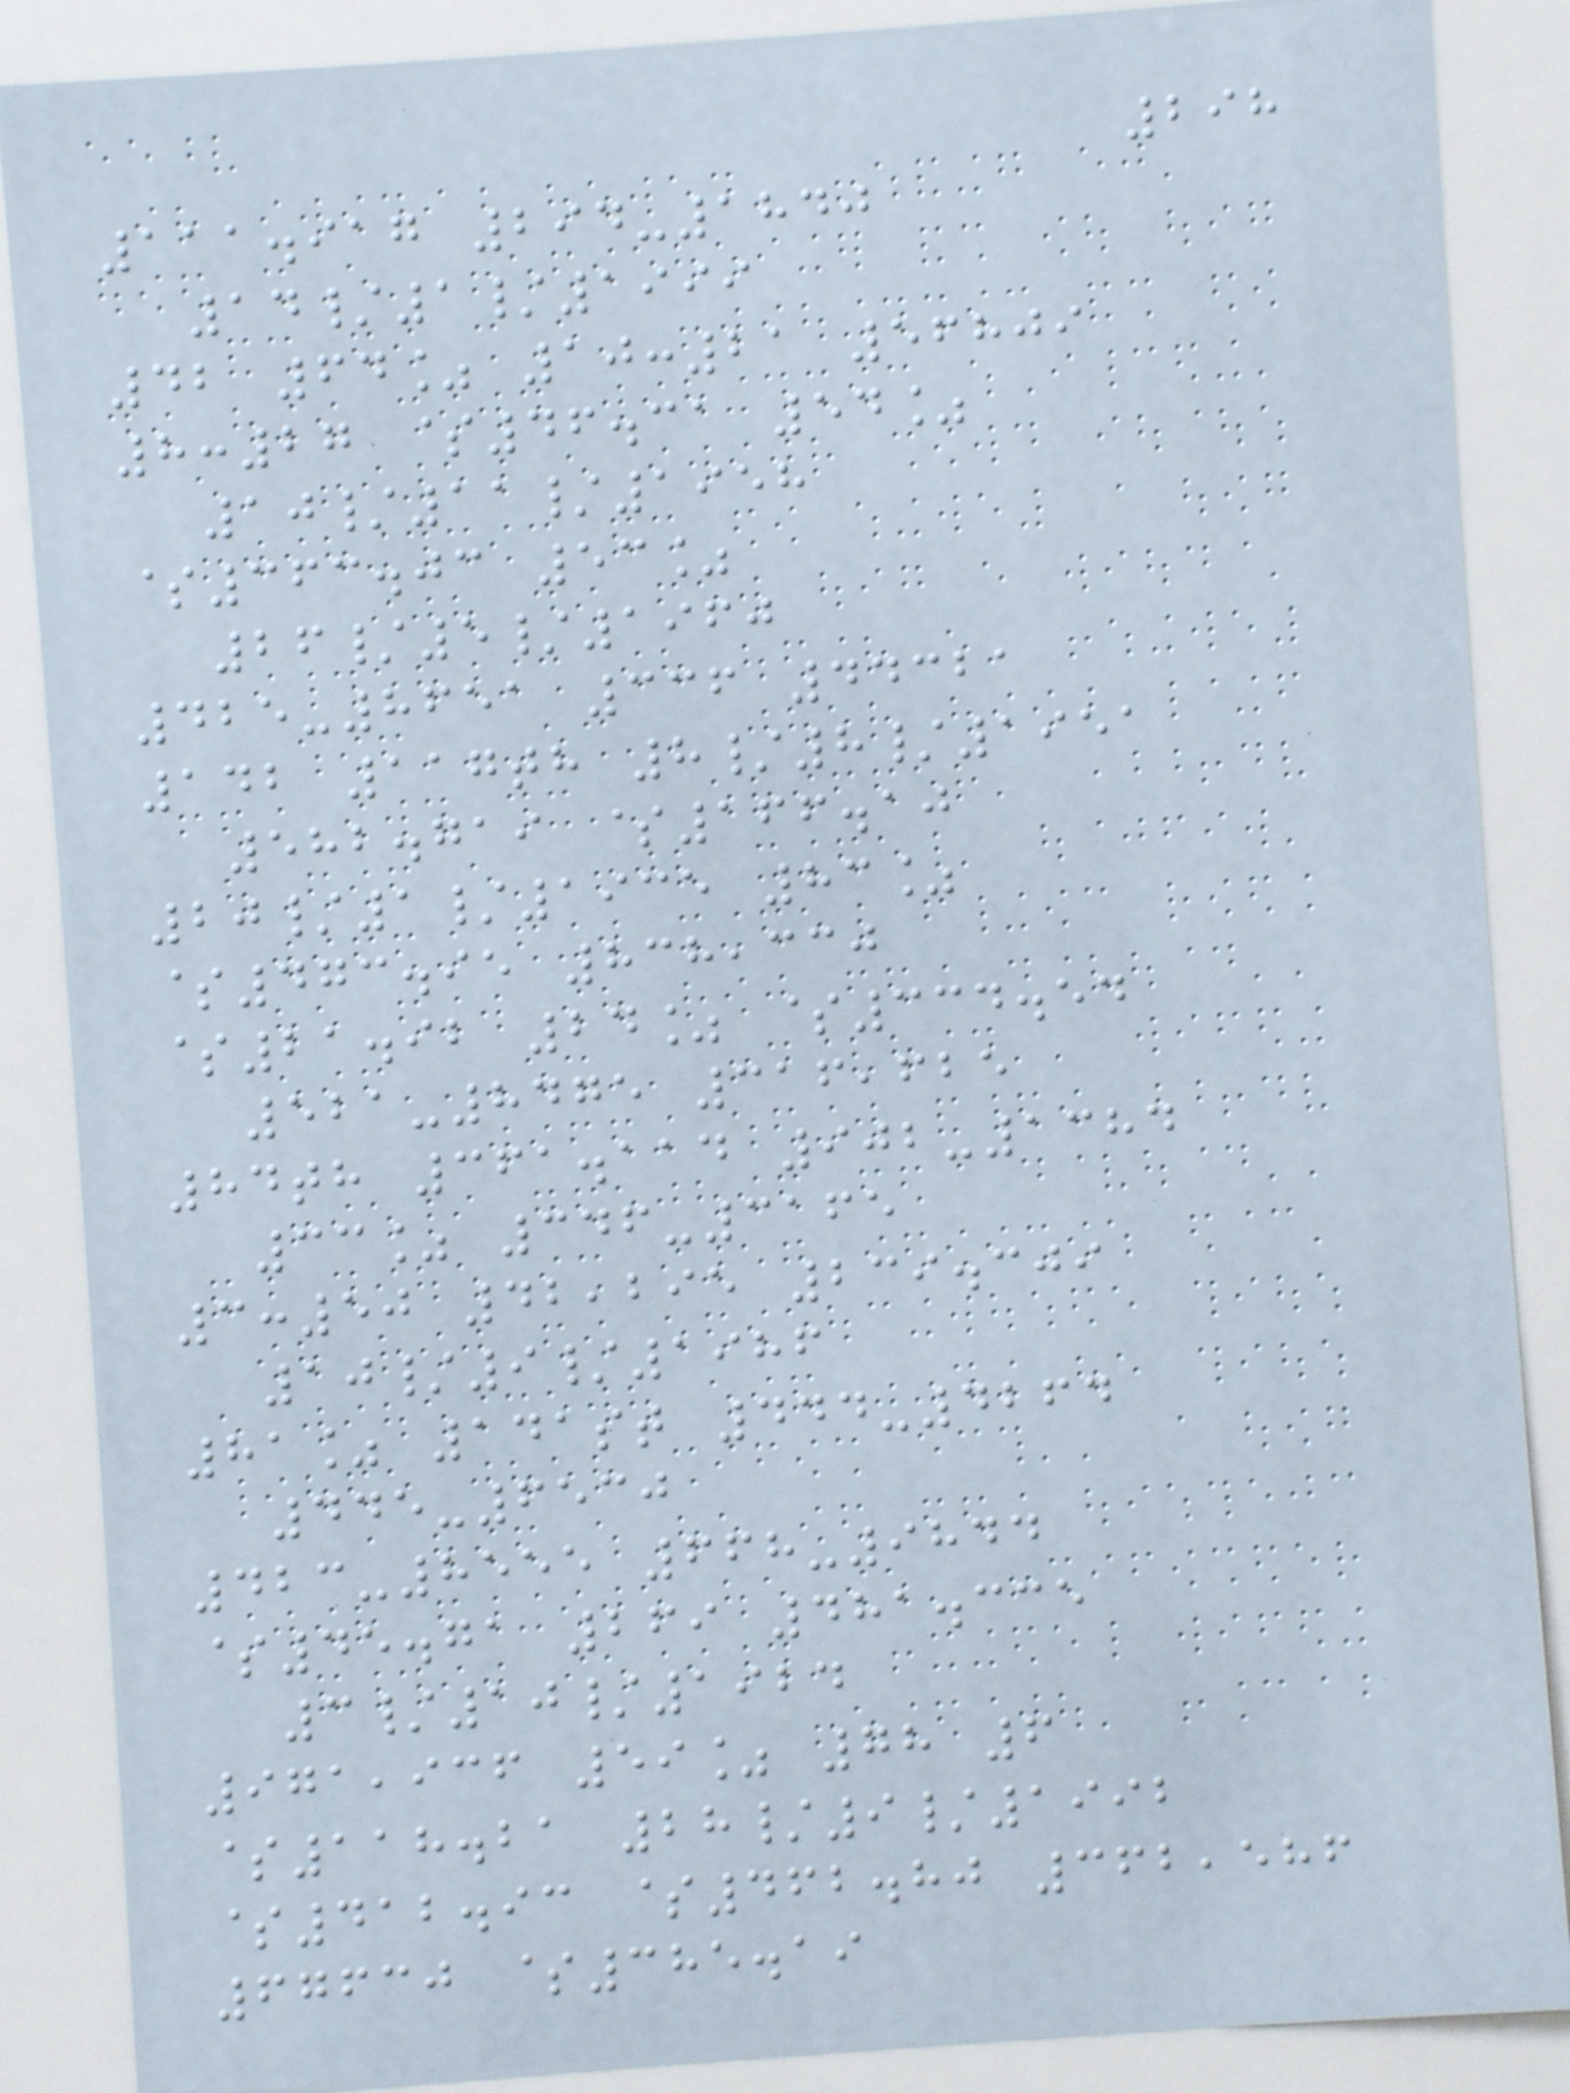298
111.917 294-1840
14/1/1999
42 64% 10:21 56809
8:27 $46.31 54%
10/11/1958
$363.03 53%
26/5/1960
425-8651 336 44321
142 117th 8/8/1951
582.719 $166.10
20/1/1935 83%
$473.95 838,330
$21.92 24% $334.54
521-8475 316,625
84th 361.114 902-1384
33% 346-3165
3:50 42,295 239.309
10/9/1986
81% 141st 444-4264
445-6530
423-8555 668-9844
$45.71 269 481.335
3/10/1924
971,936 59% 78 6
$118.21 28/9/1992
$412.93 $462.80 362,586
67630 $385.19
